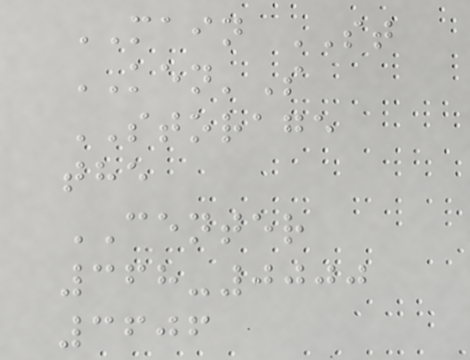MAIN ST
KEN'S
STORAGE
the
CENTER
368-0000
3606
